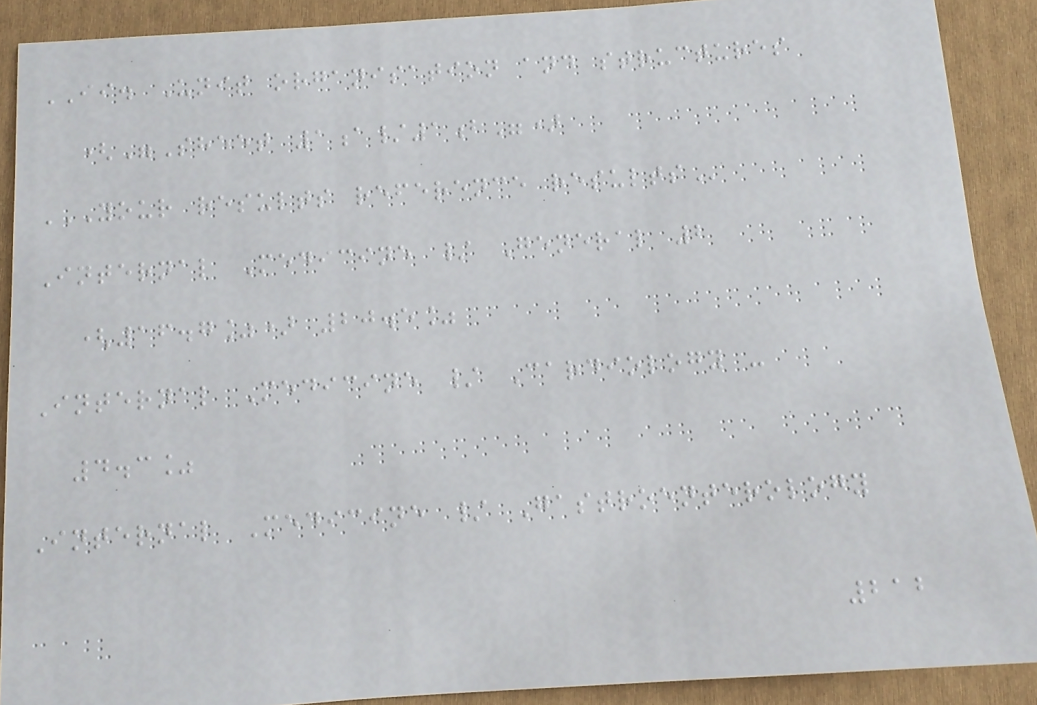II. Unit organisation and structures
("Sheet 1a/1b")
YOUR RESULTS REFERENCE RESULTS
Internal Medicine / General 2
(16.7%) 20.5%
Internal Medicine / Cardiology -
4.3%
Internal Medicine / Gastroenterology
212
